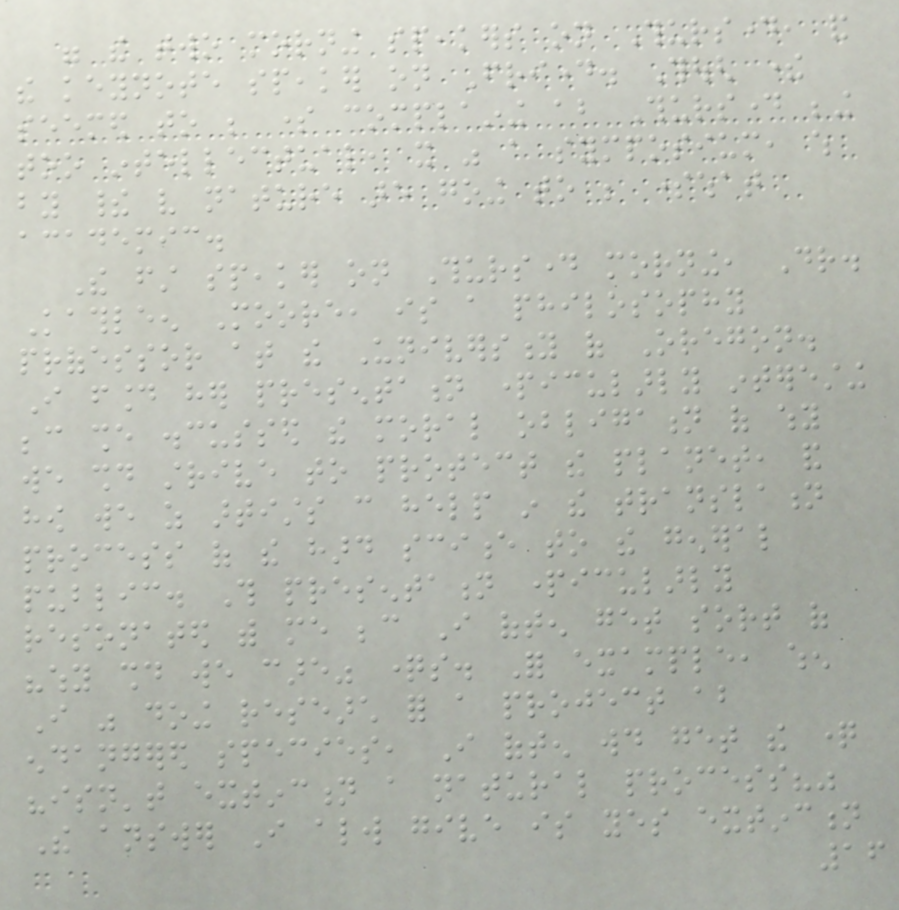were the two morning speakers on Thursday, and
the keynote speaker on Friday. Though there
seemed to be some complaining about Thursday being
too intellectual, it was a symposium, which
by their very nature are going to be somewhat
academic.
The first speaker on Thursday morning, Dr.
Kathleen Moore, is a philosophy
professor at the University of Oregon.
I found her presentation particularly interesting
because she discussed the moral obligation of why
we should strive to protect the planet, and
how we as artists can help in the translation
process of the hard science to the general
public. This presentation particularly
resonated with me because I often get sort of
"why should we care" questions. For example, when
I was doing research for a project about
endangered species, I often would get the question
"isn't extinction a natural process?"
The answer I always give is yes extinction
16
